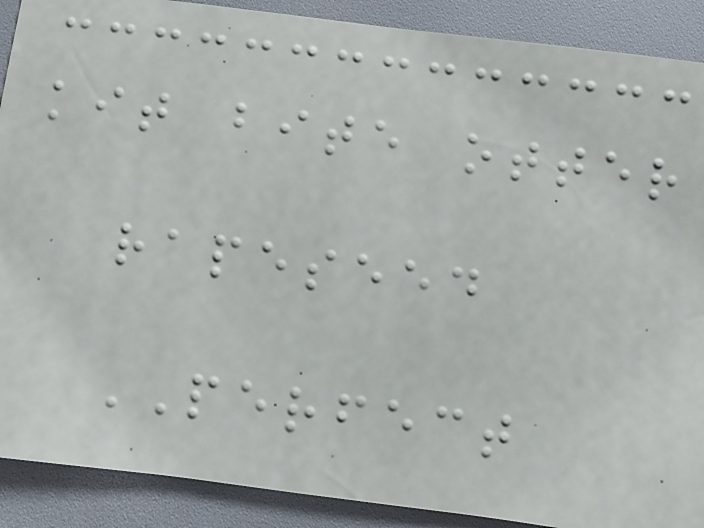kit bite otter
rapeseed
PERFECT
